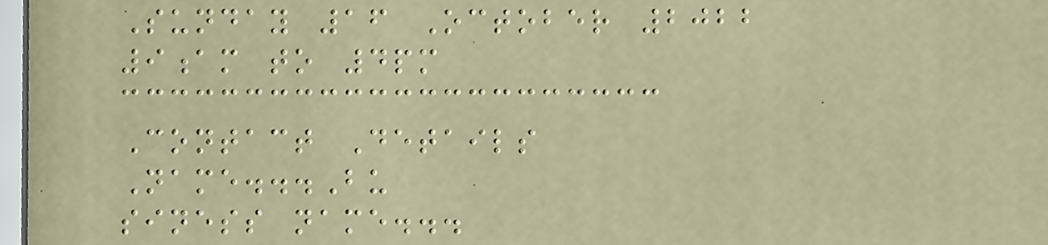Sunday 16 October 2022
9am to 4pm
Contact Details
Name...Bu
siness name...
